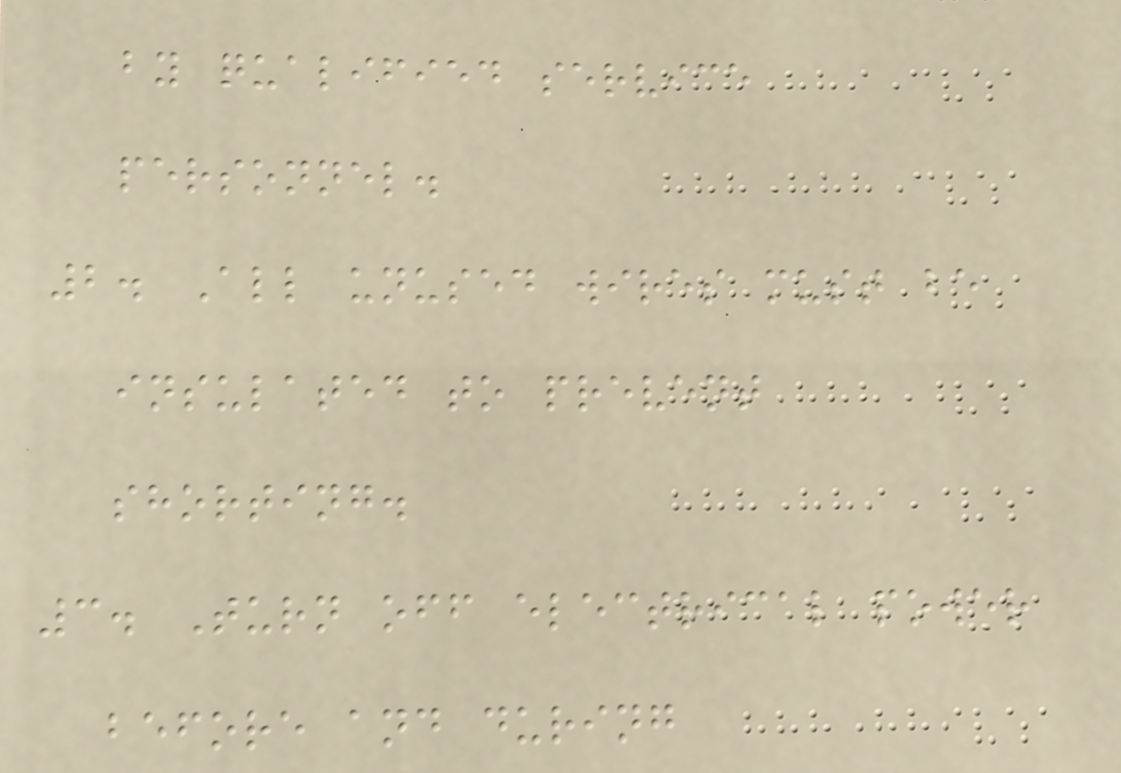by qualified service
personnel.
2. All unused wires must be
insulated to prevent
shorting.
3. Turn off electrical power
before and during
